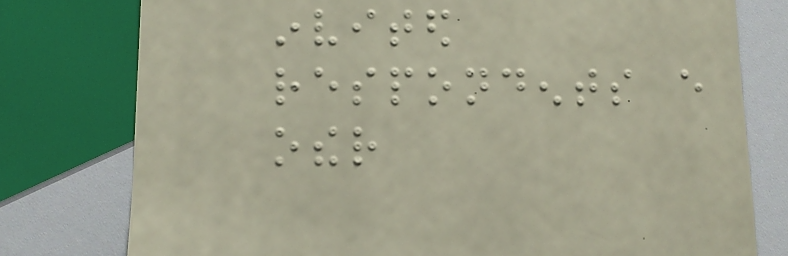invited
respondents every
other
